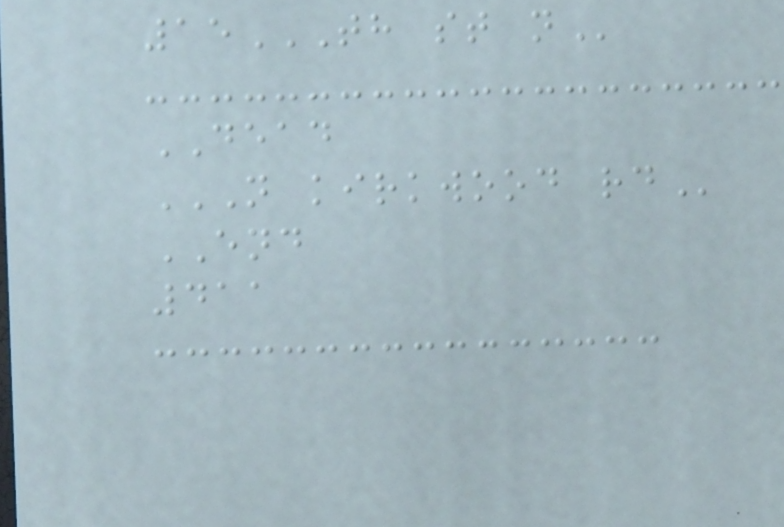15TH ST N
DEAD
N KIRKWOOD RD
END
411
